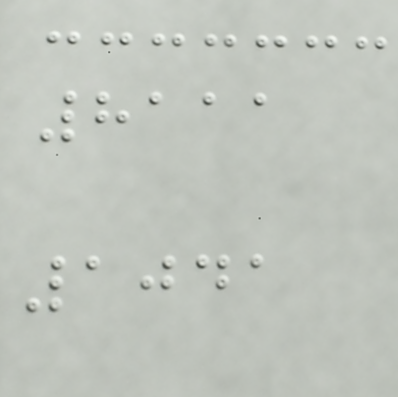8111
1041
